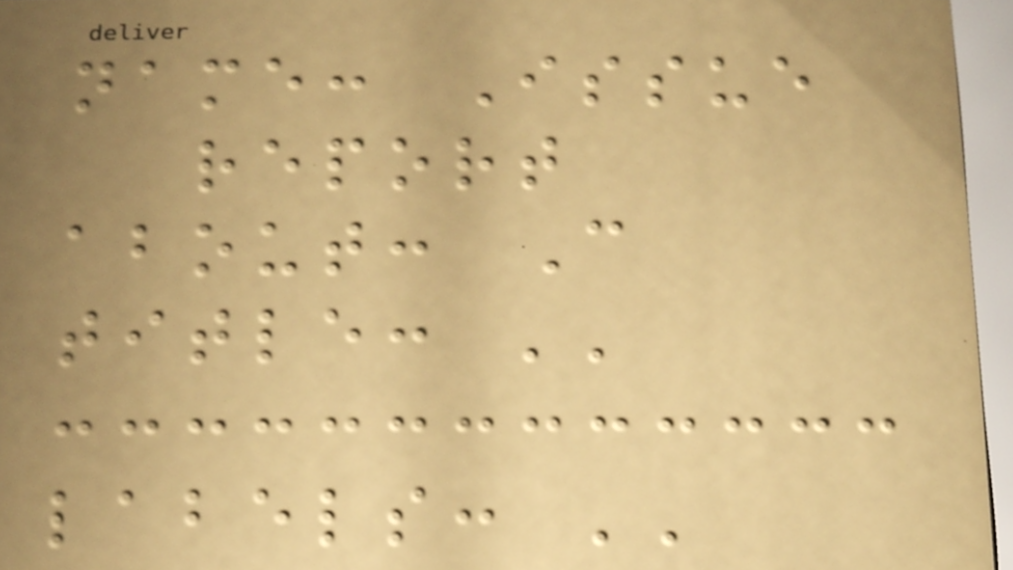name: Issue
report
about: C
title: ''
labels: ''
